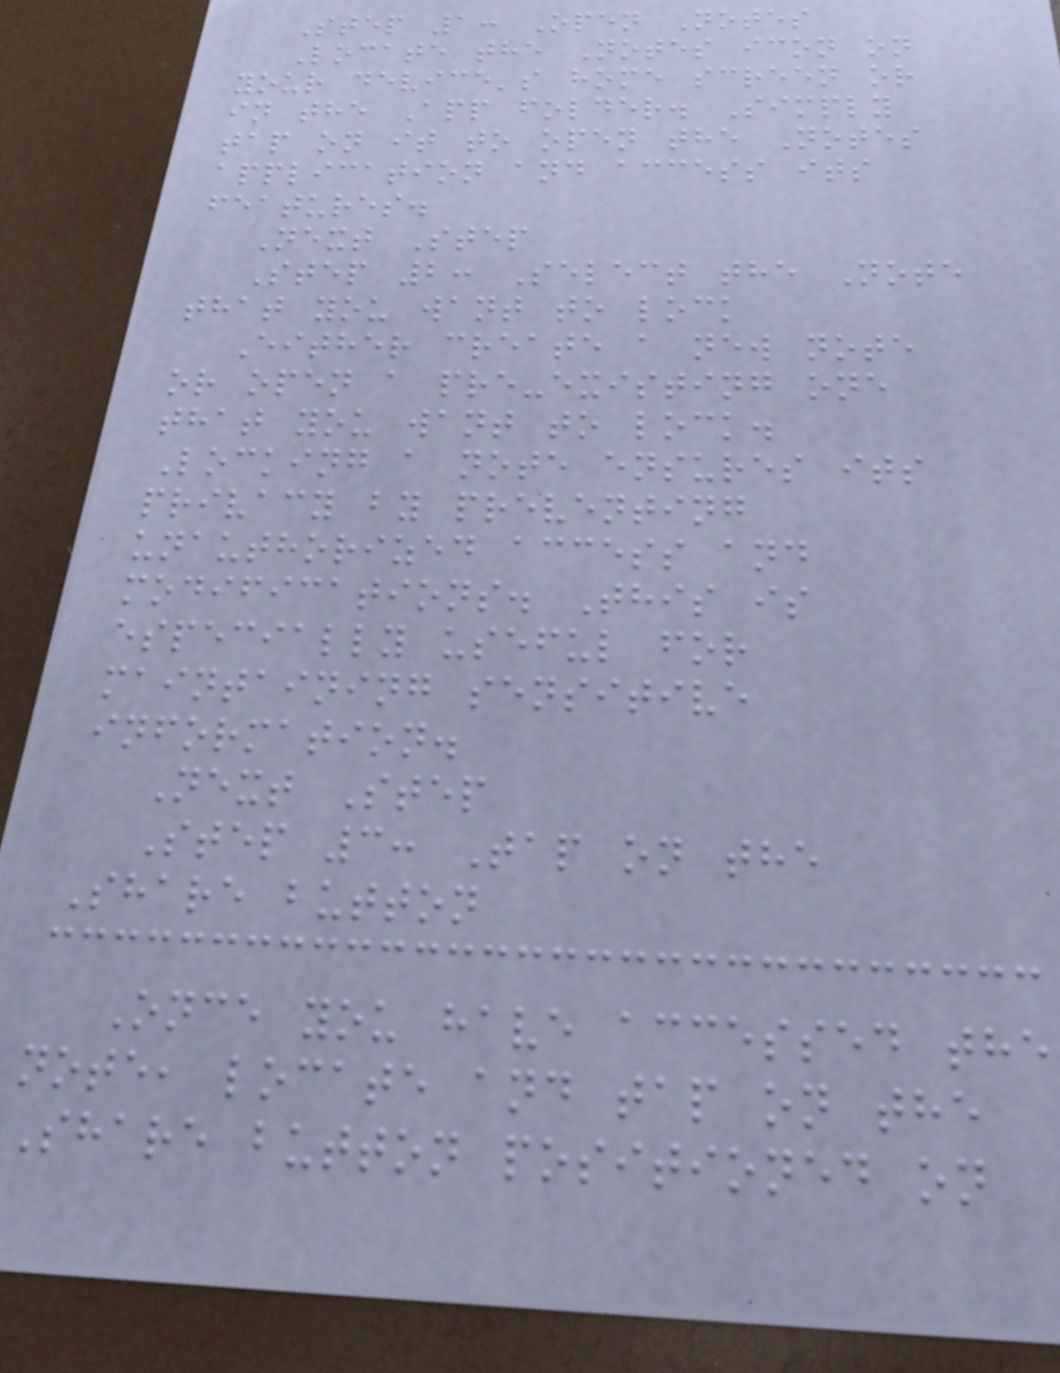Step 1: Open Notes
Locate the Notes icon on
your device's home screen or
in the App folder. Simply
tap on it to open the Notes
application and access its
features.
Next Step
Step 2: Select the Note
that you want to lock
Either create a new note
or open a pre-existing one
that you want to lock.
Locking a note ensures its
privacy by preventing
unauthorized access and
modifications. This is
especially useful for
maintaining sensitive
information.
Next Step
Step 3: Tap on the
Share button
Once you have accessed the
note, locate and tap on the
Share button positioned on
